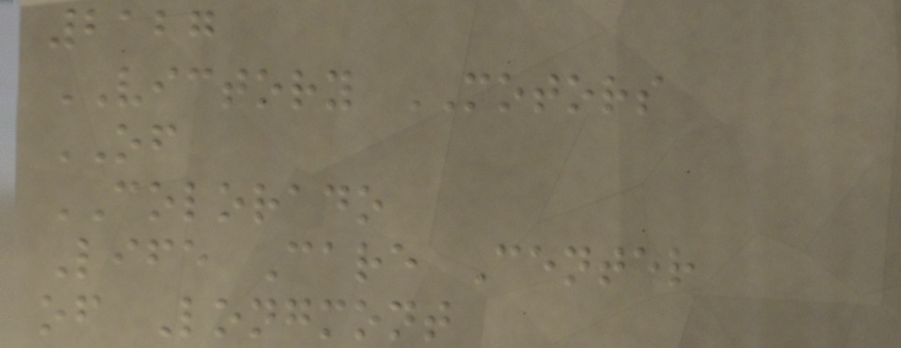2127
VICTORY MOTORS
OF
COLORADO
Life Care Center
of Longmont
